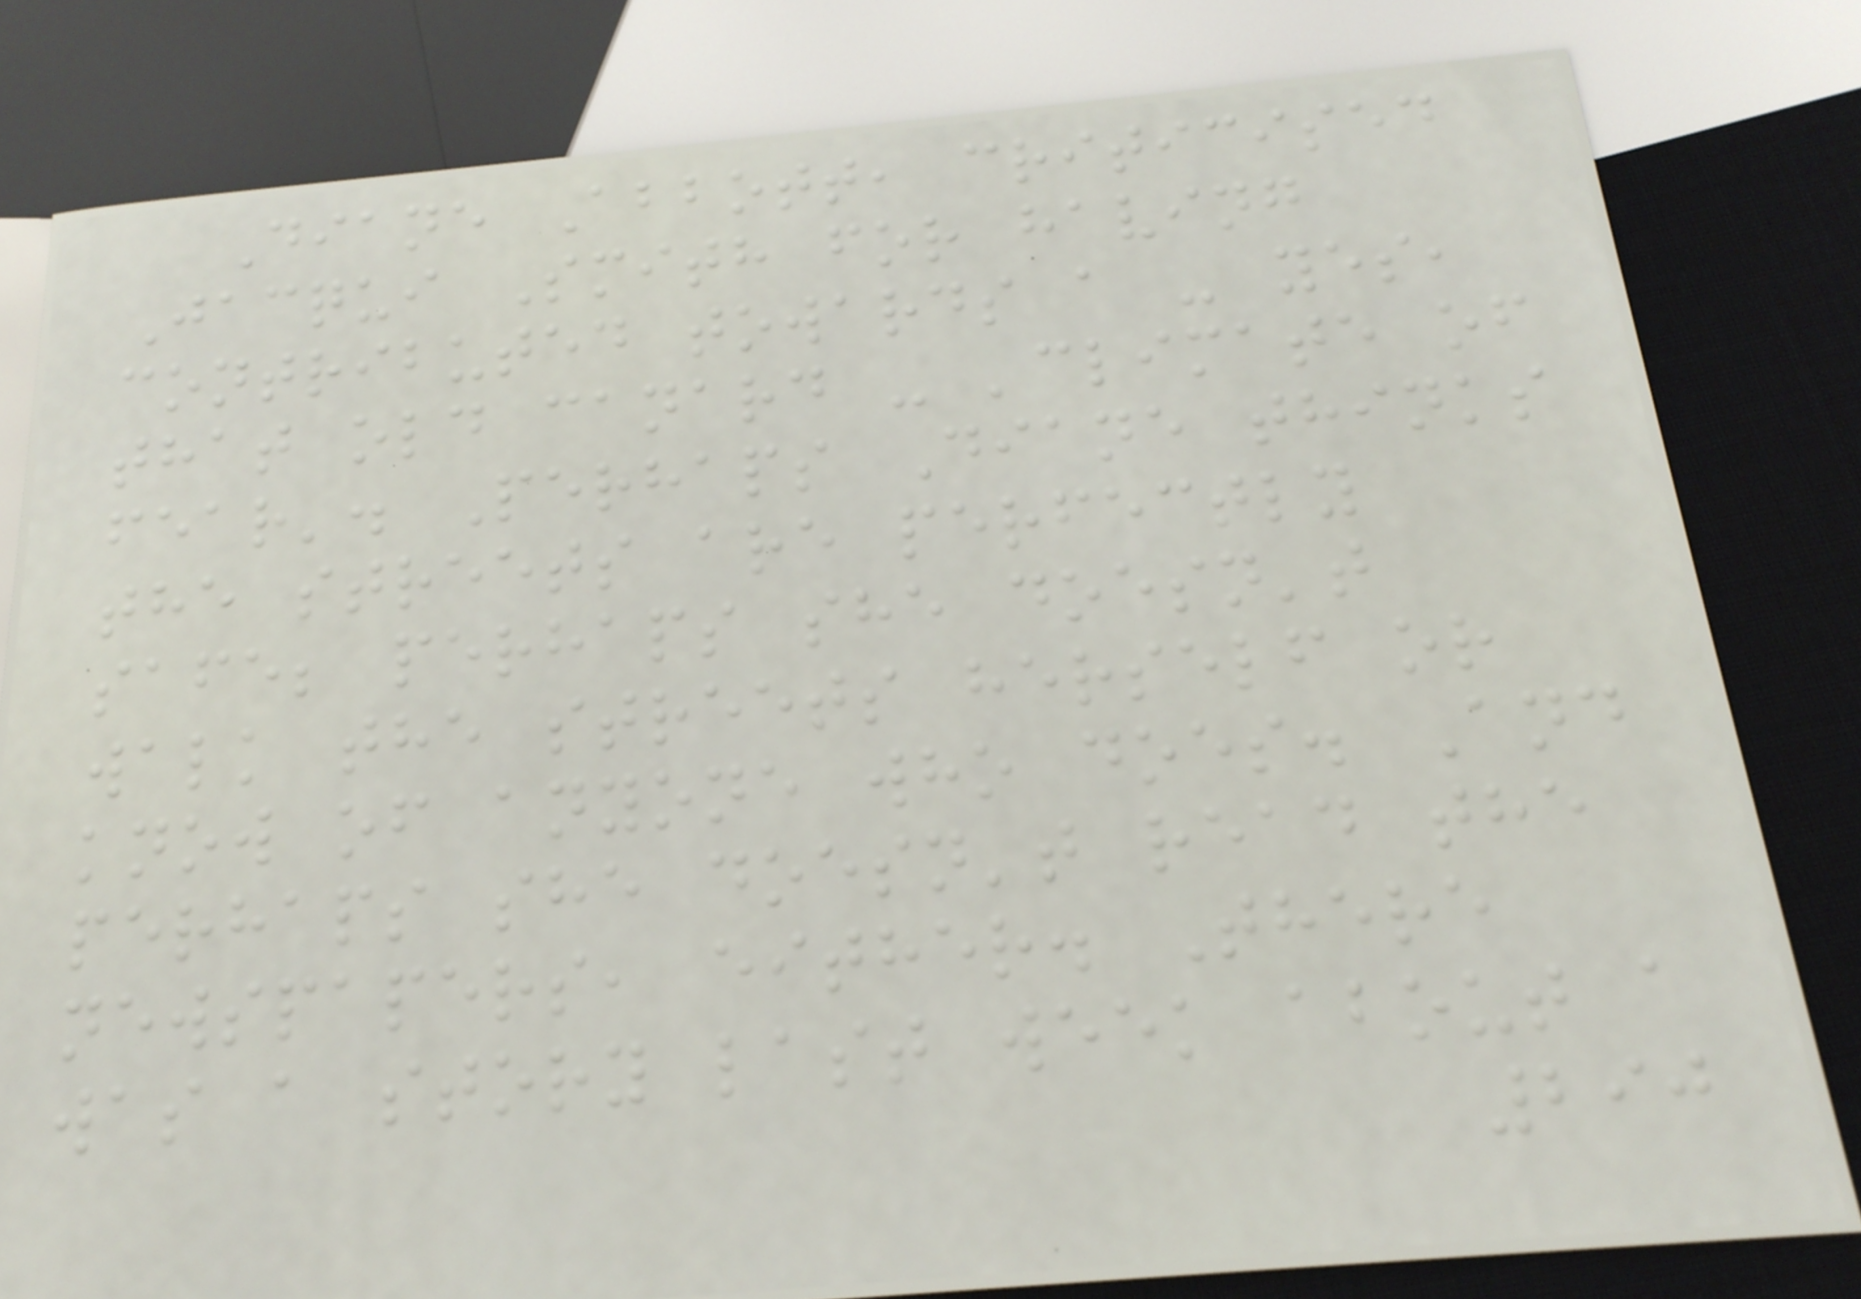Diane Abbott, criticised
Jacqui Smith for having
contributed towards a - yes,
that old canard - 'climate of
fear'. Perhaps Diane thinks
the streets are perfectly
safe; perhaps she doesn't
walk the streets herself or
know of anyone who does. And
perhaps she doesn't read the
newspapers, either. There
was a story last week about a
290
